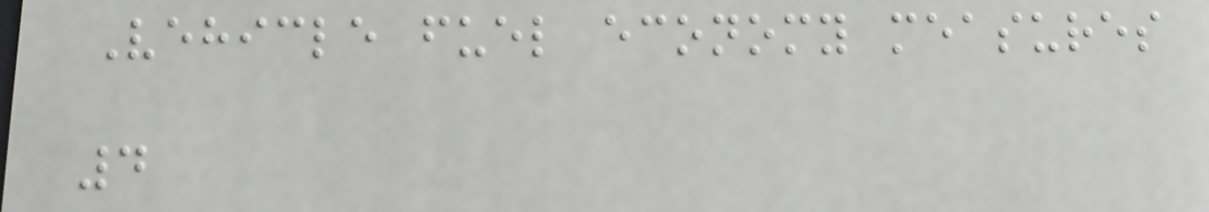Vehicle fuel economy measures
4
